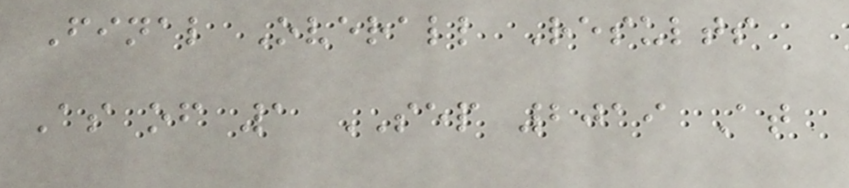Final Overall Results
As of 1 SEP 2019 At
